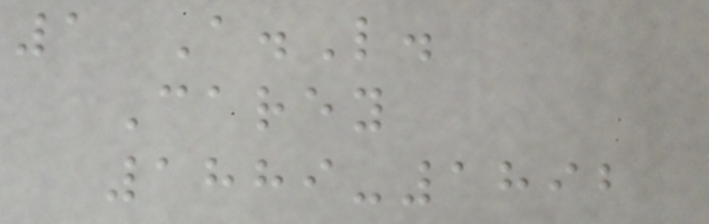1 A.L.
Carey
1889-1892
